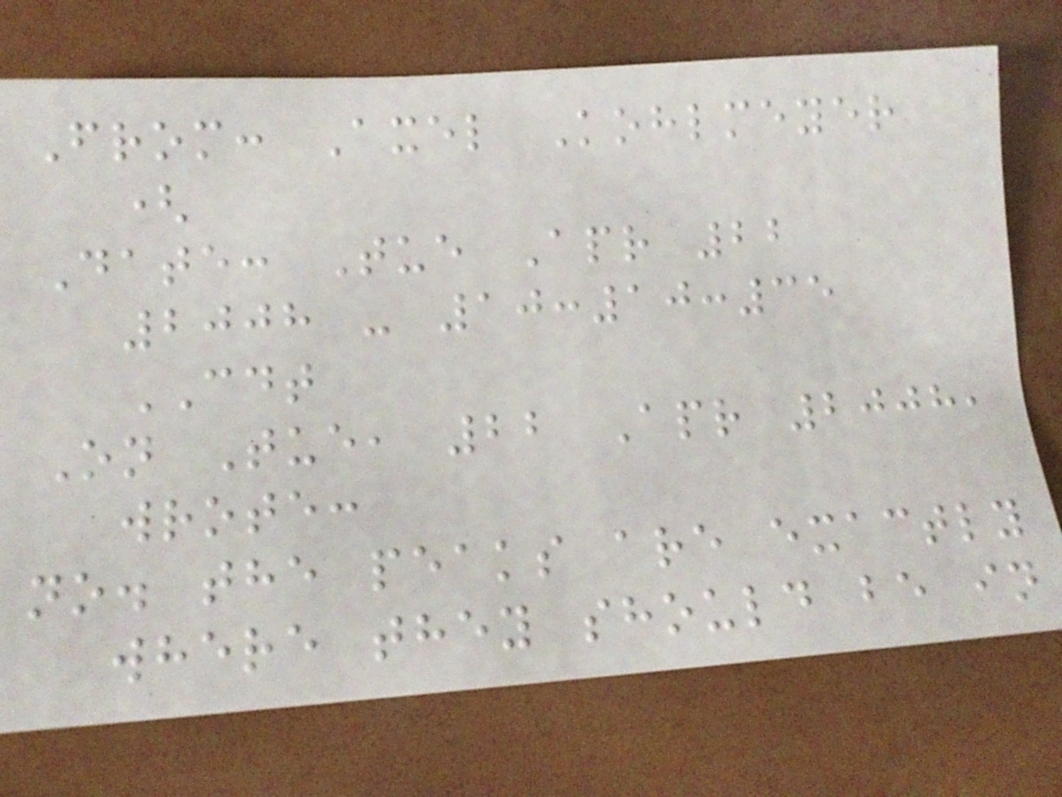From: Axel Kohlmeyer
(
Date: Tue Apr 22
2008 - 10:10:35
CDT
On Tue, 22 Apr 2008,
wrote:
no. the peaks are exactly
where they should be in
